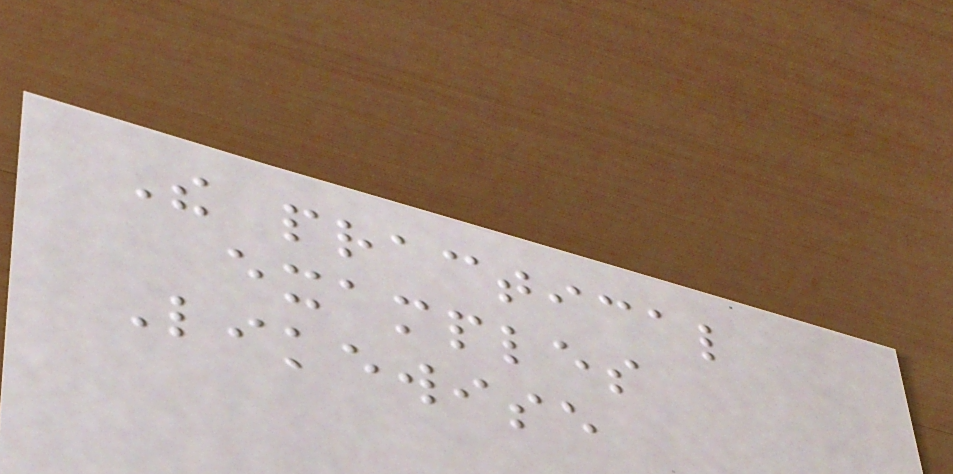The practical
examples
Likewise
